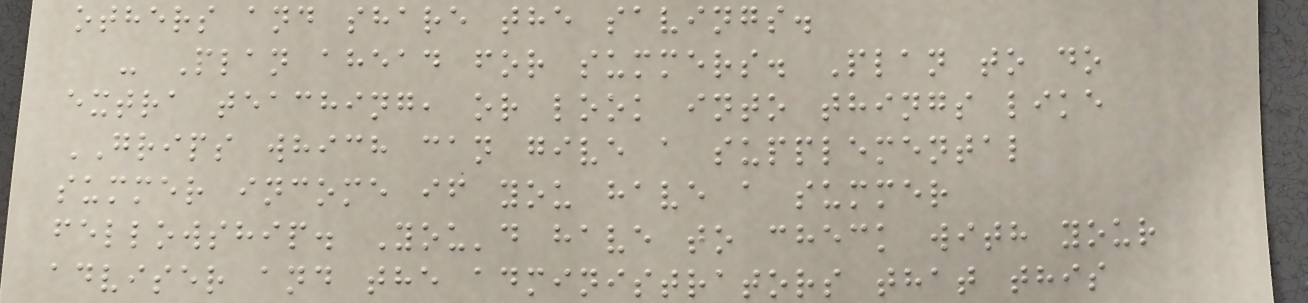others and share the savings.
- Plan ahead for summers. Plan to do
extra teaching, or look into things like
GRIPS which can give a supplemental
summer income if you have a summer
fellowship. You'd have to check with your
adviser and the administrators that this
